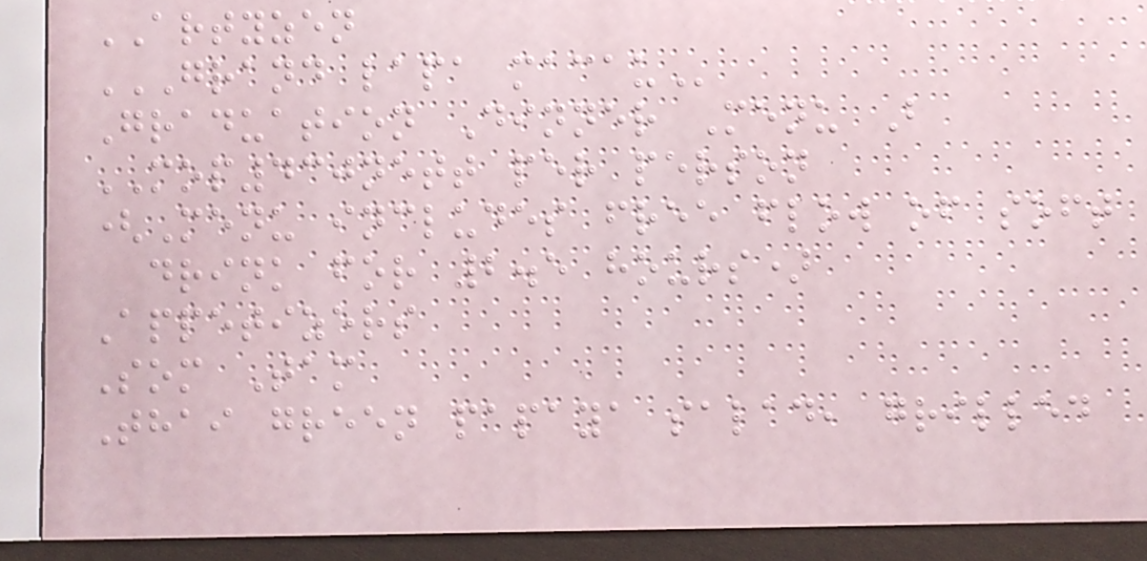ARTYZEN
GRAND LAPA MACAU
Graduation Dinner Menu B
MOP430nett per person
(Menu includes free flow of soft
drink for 2.5 hours)
Appetizers
Som Tam
Thai green papaya salad, grilled
